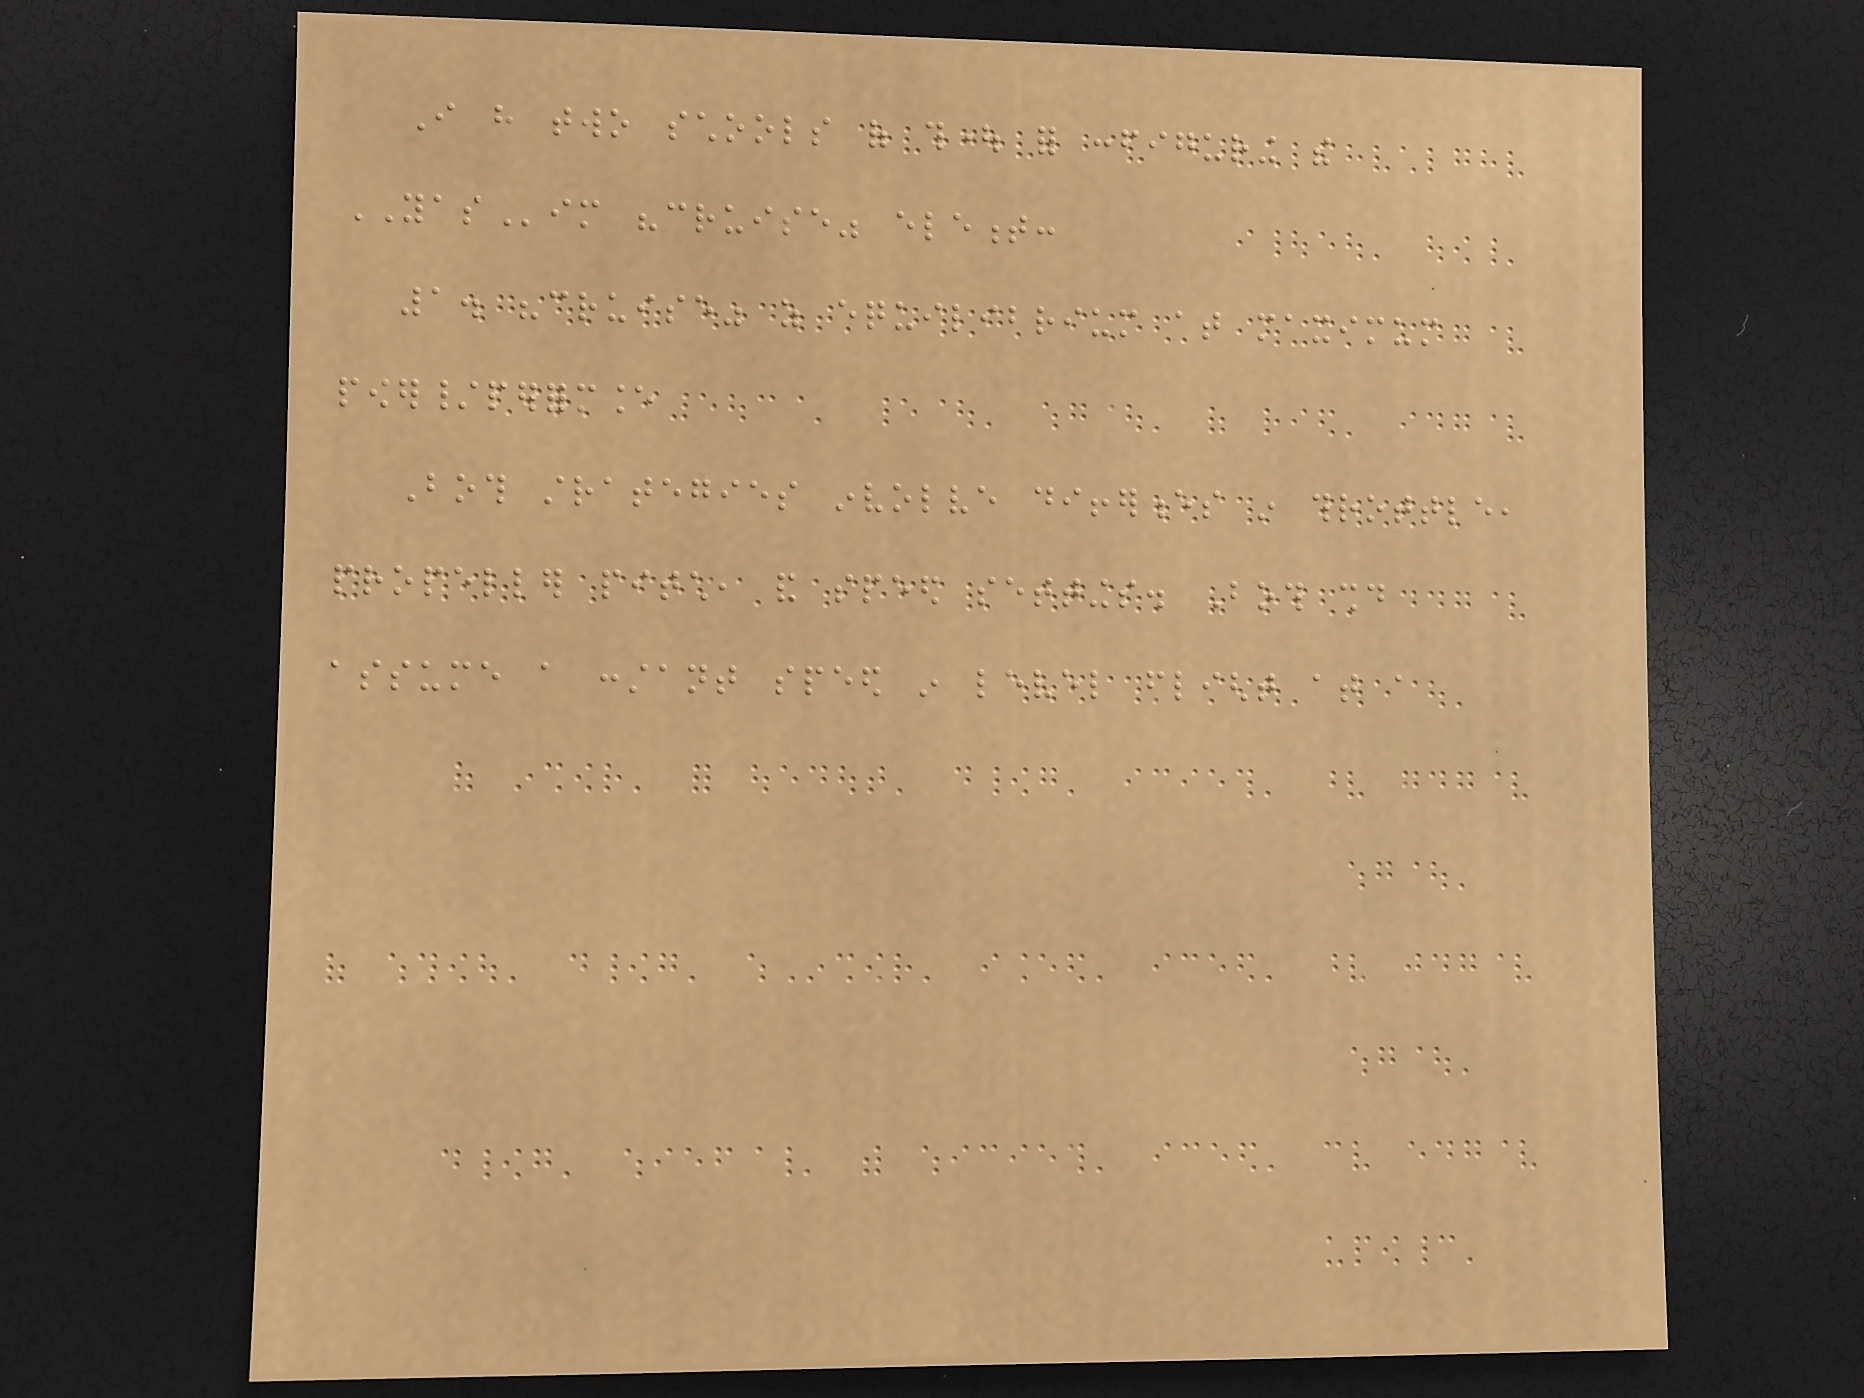I have two schools of thought for configuring the
YASim "cruise" element:
1. "cruise" as equilibrium at maximum
power/performance
Both strategies involve differences in throttle,
propeller pitch, and speed settings. Both should
assume a constant speed in level flight at a
